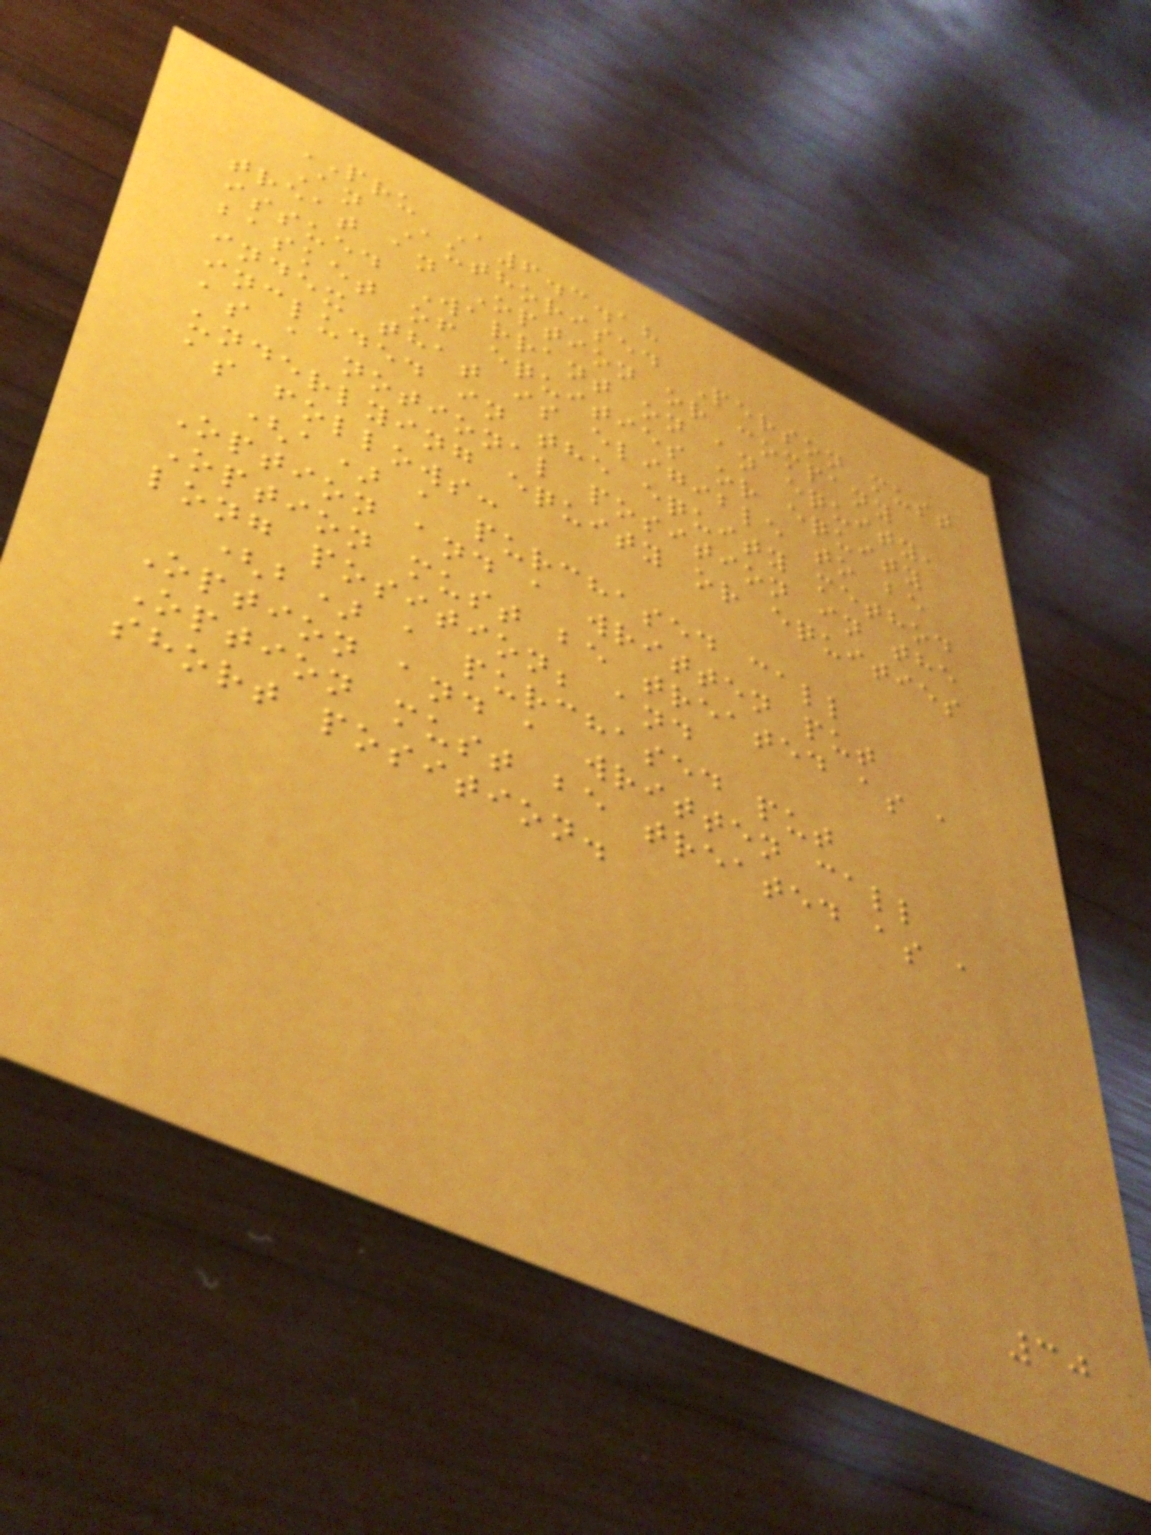PRU A6.3.18
An Authorised Person must
treat an Option or company
issued Warrant on an equity,
basket of equities or equity
index that is eligible to be
included in the equity method
as a notional position in the
underlying equity or equities
as follows:
(a) a purchased call
Option and a written put
Option must be treated as a
long position; and
(b) a purchased put
Option and a written call
Option must be treated as a
short position.
30
